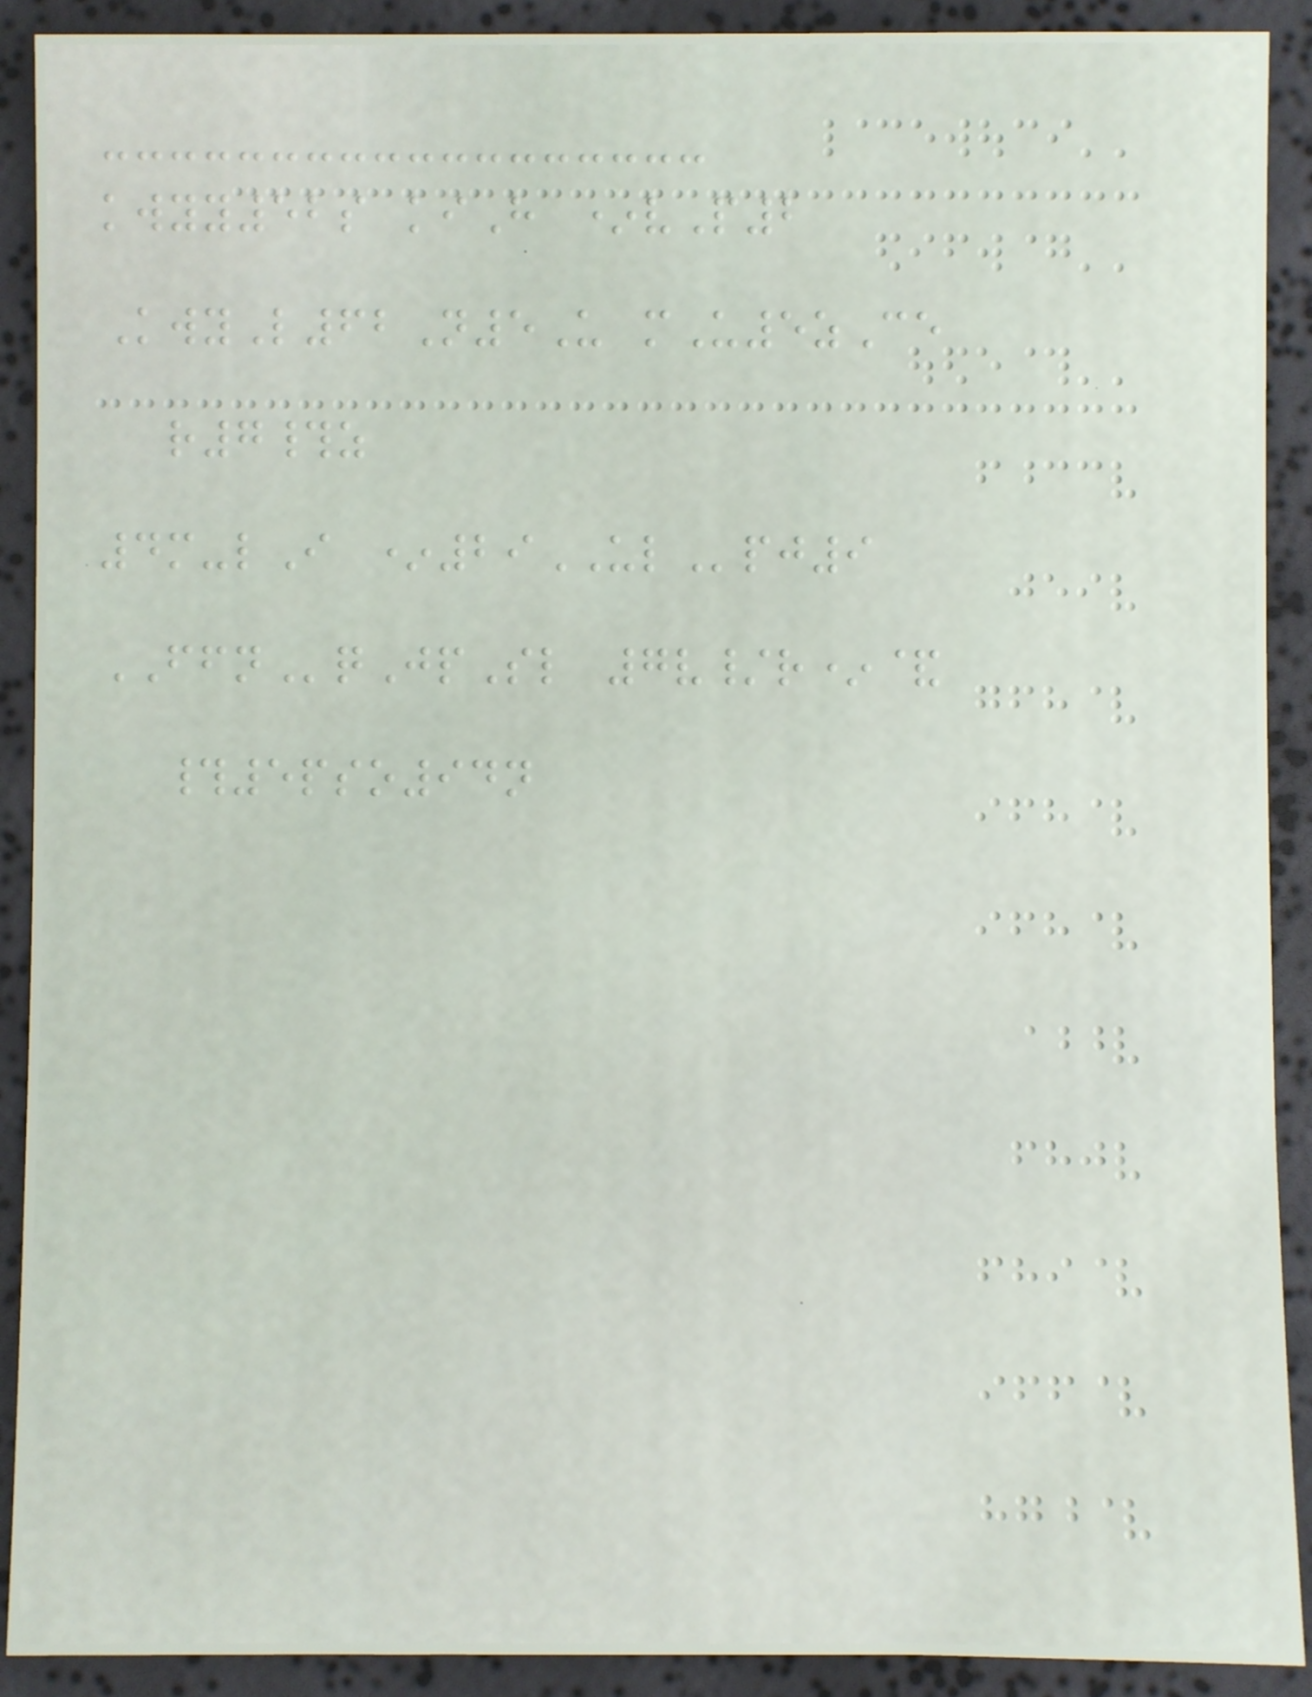kwyy52s kiH *vP2
KwyL62N5U mU5zCe
r7#z
4m-lI *29ULpj9
FFNqJpSl 7v/r*&
#5pso94n
